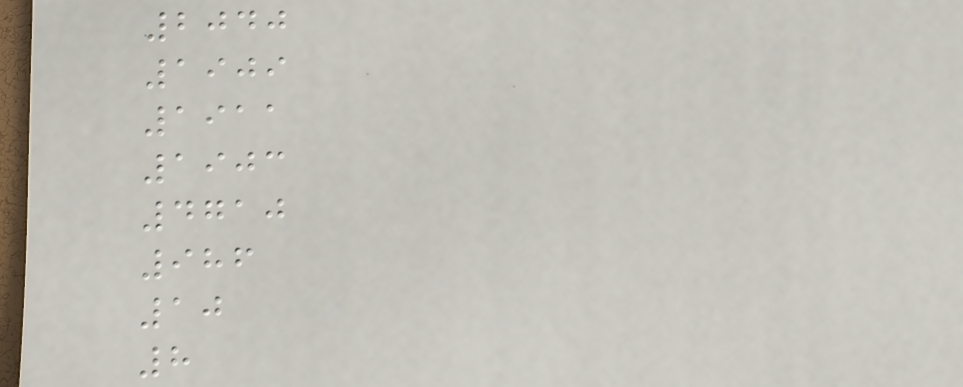2040
1909
1911
1903
4710
986
10
8
